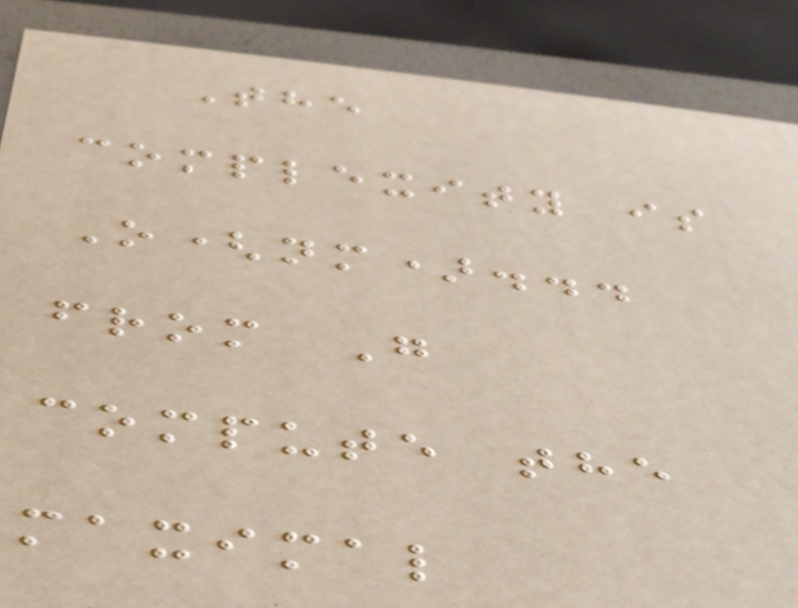The
complexity is
O(nm)...
from G
compute the
maximal
